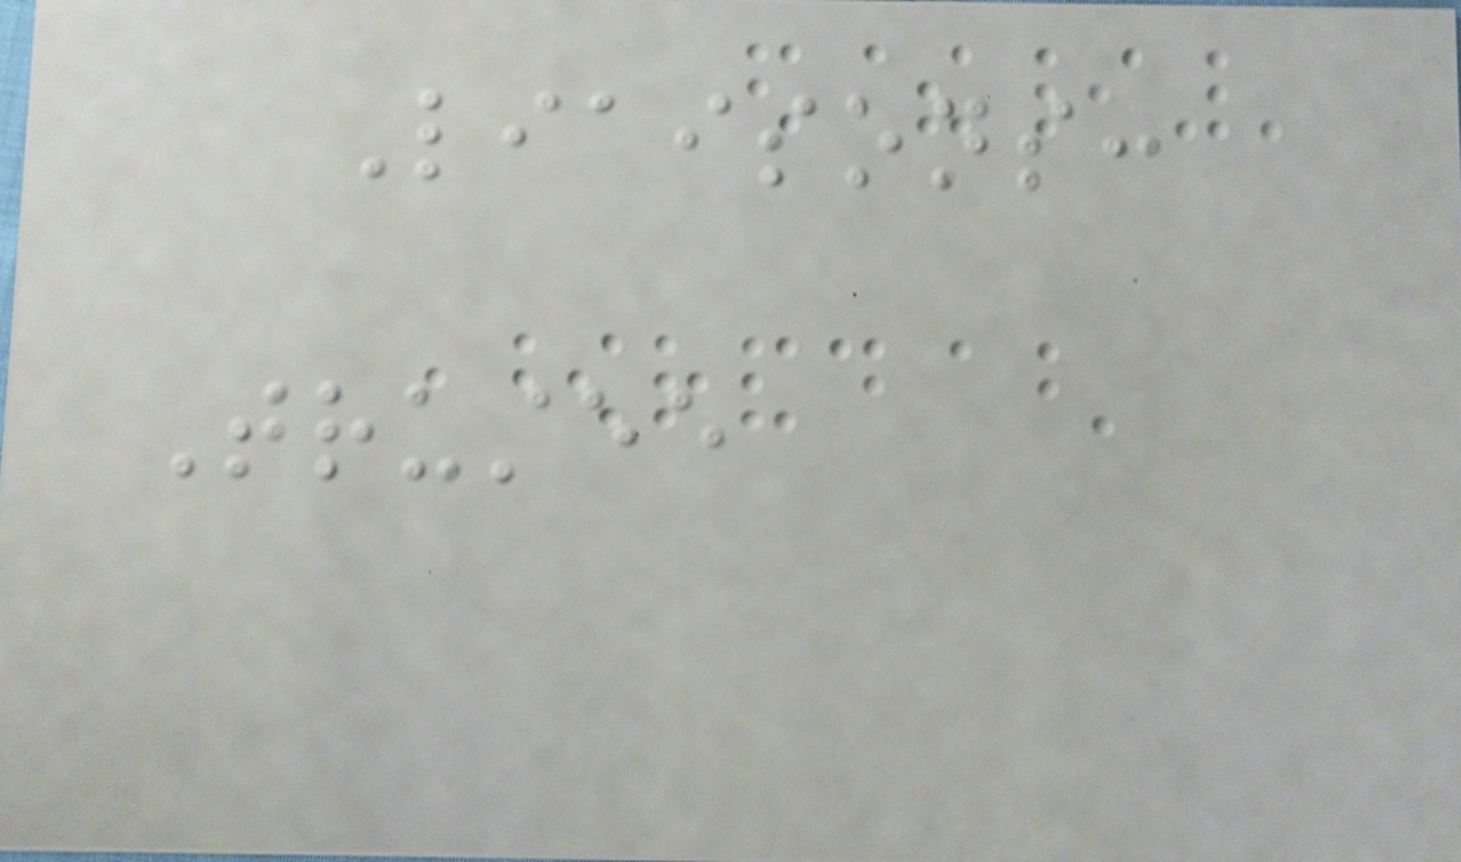Liaisons:
Trustee
